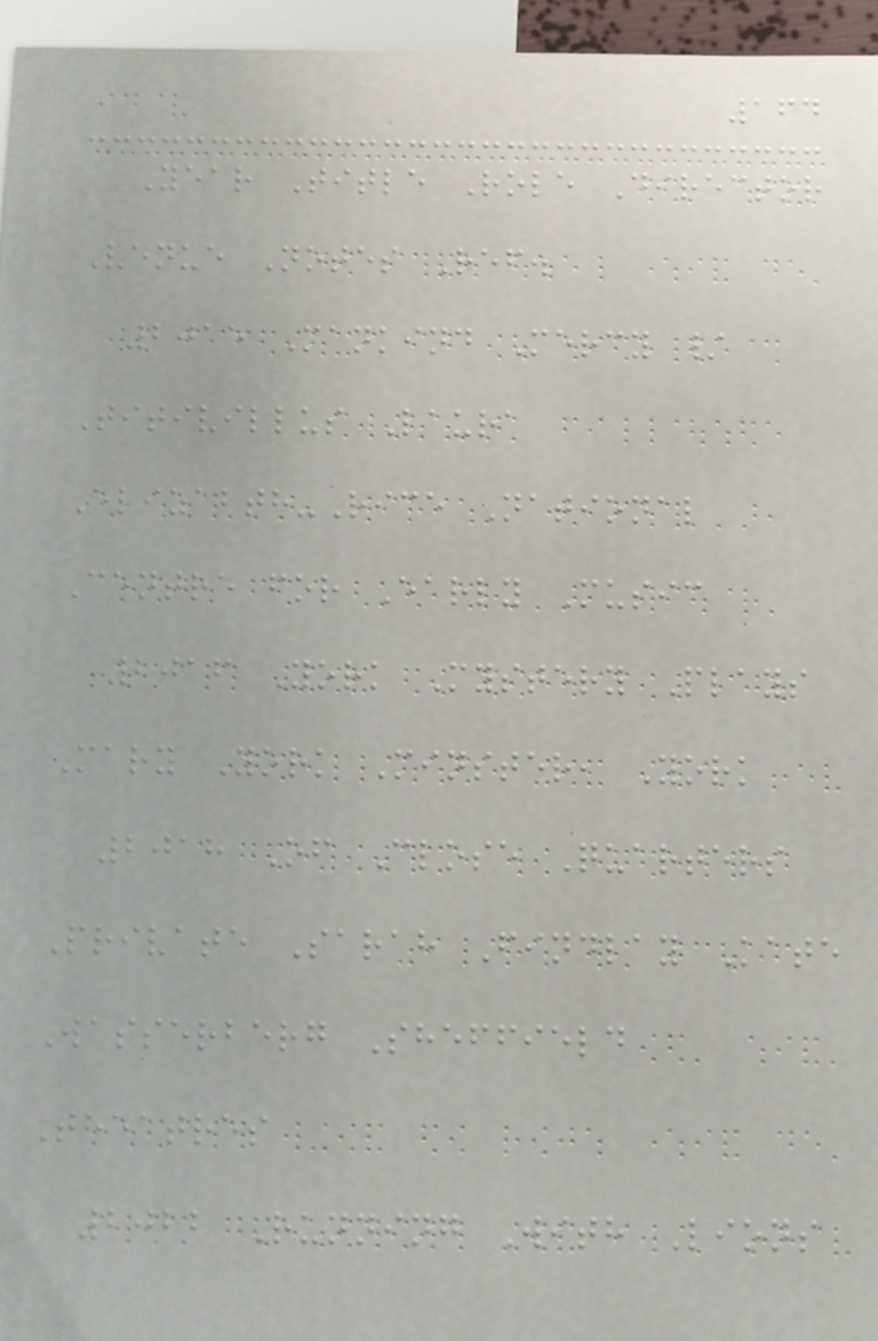164
Year Title Role Director
Venue Notes Ref.
2015 Mankind Mercy /
Titivillus Laura
Elizabth-Rice National
Centre for Early Music
2016 York Mystery Plays
Mary York Minster, York
2018 Of Close Quarters
Private Sarah Findlay Kate
Wasserberg Sheffield
Theatres
2022 Running With Lions
